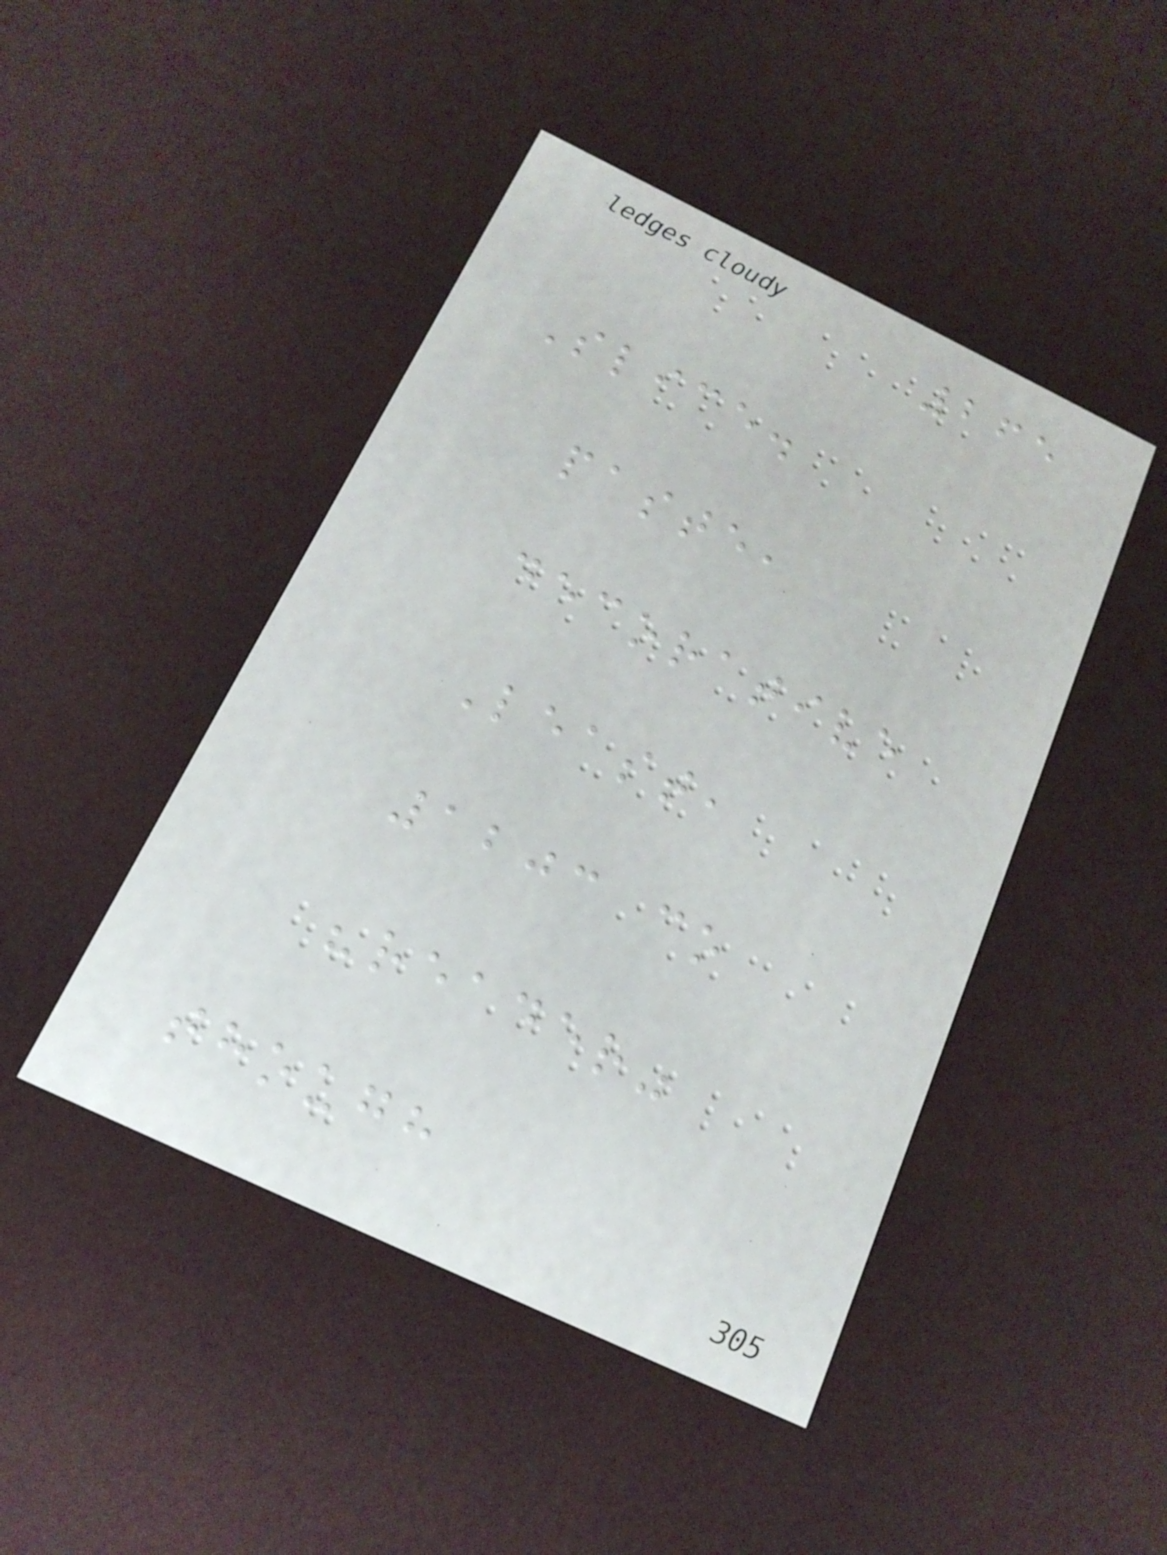265
Slice.
paste,
decorative
Least,
1203 co
"reader"
though
